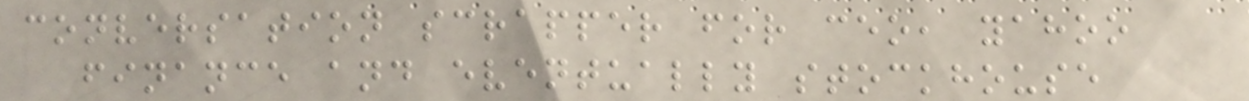conversation scrapper for ceo, yahoo
finance and eventually stockhouse
